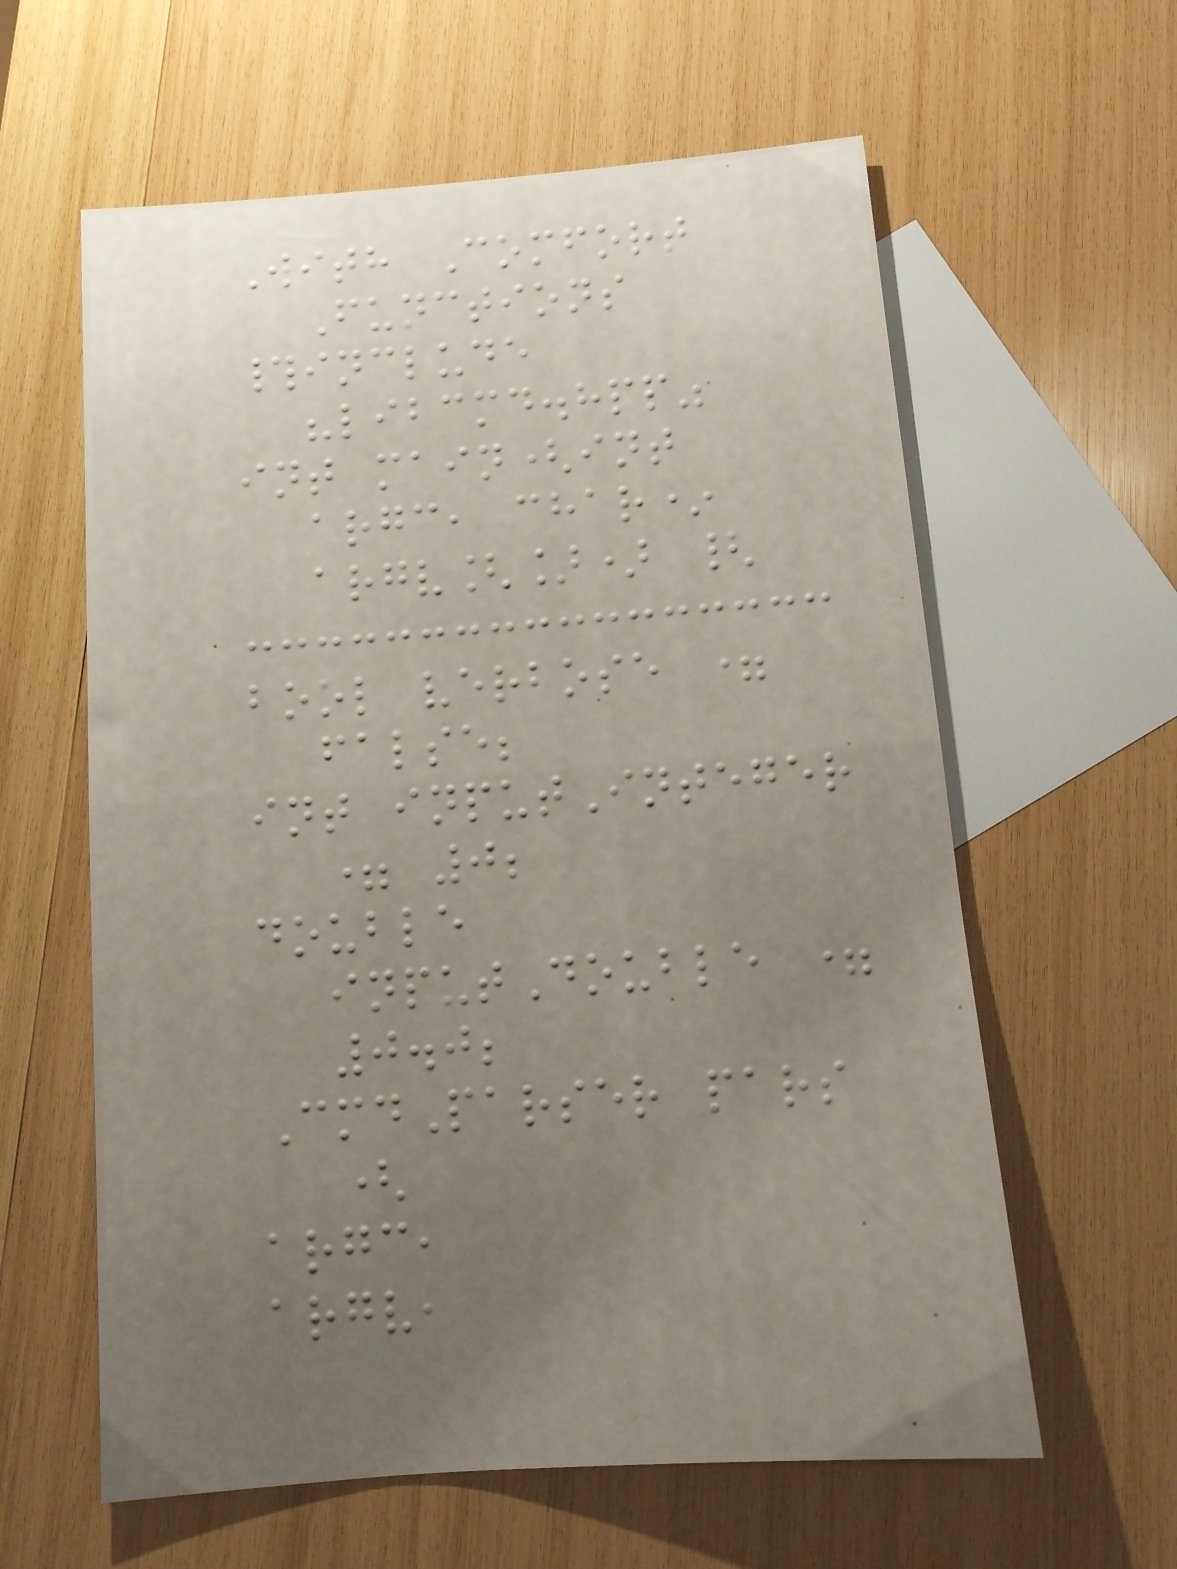With Comfort
Functions
#include
"libcmd.hpp"
int main(int
argc, char*
argv[]) {
bool verbose =
false;
int inputInteger
= 0;
double
inputDouble =
0.0;
CmdParser pars
(
argc,
argv,
